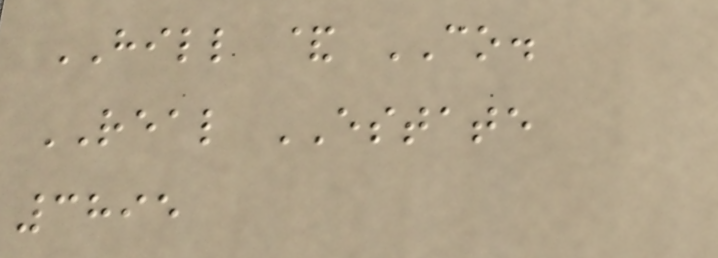HILL & CO.
REAL ESTATE
3895
